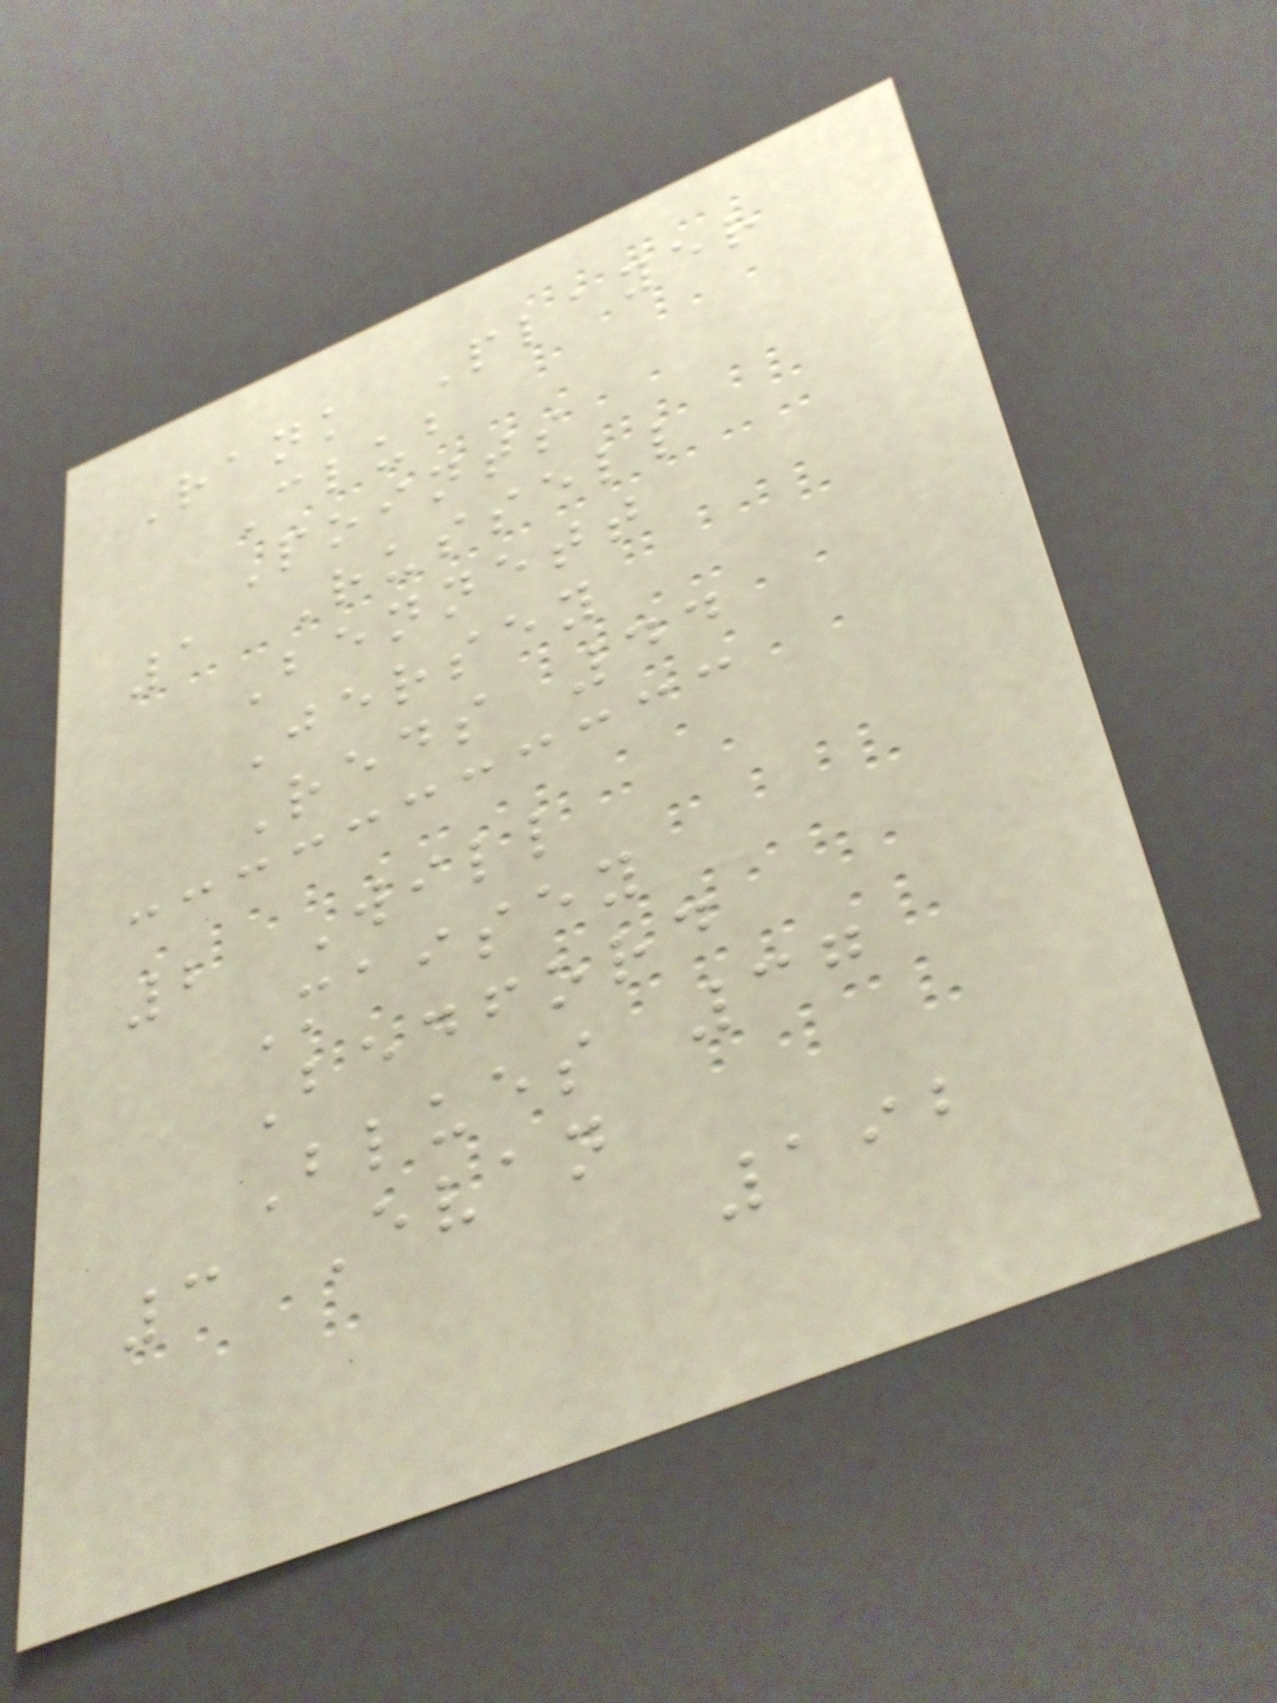Rank Player
Club
Points
1 Russell
Bennett
Jersey
Reds 44
2 Will
Maisey
Bedford
Blues 37
3 Evan
192
